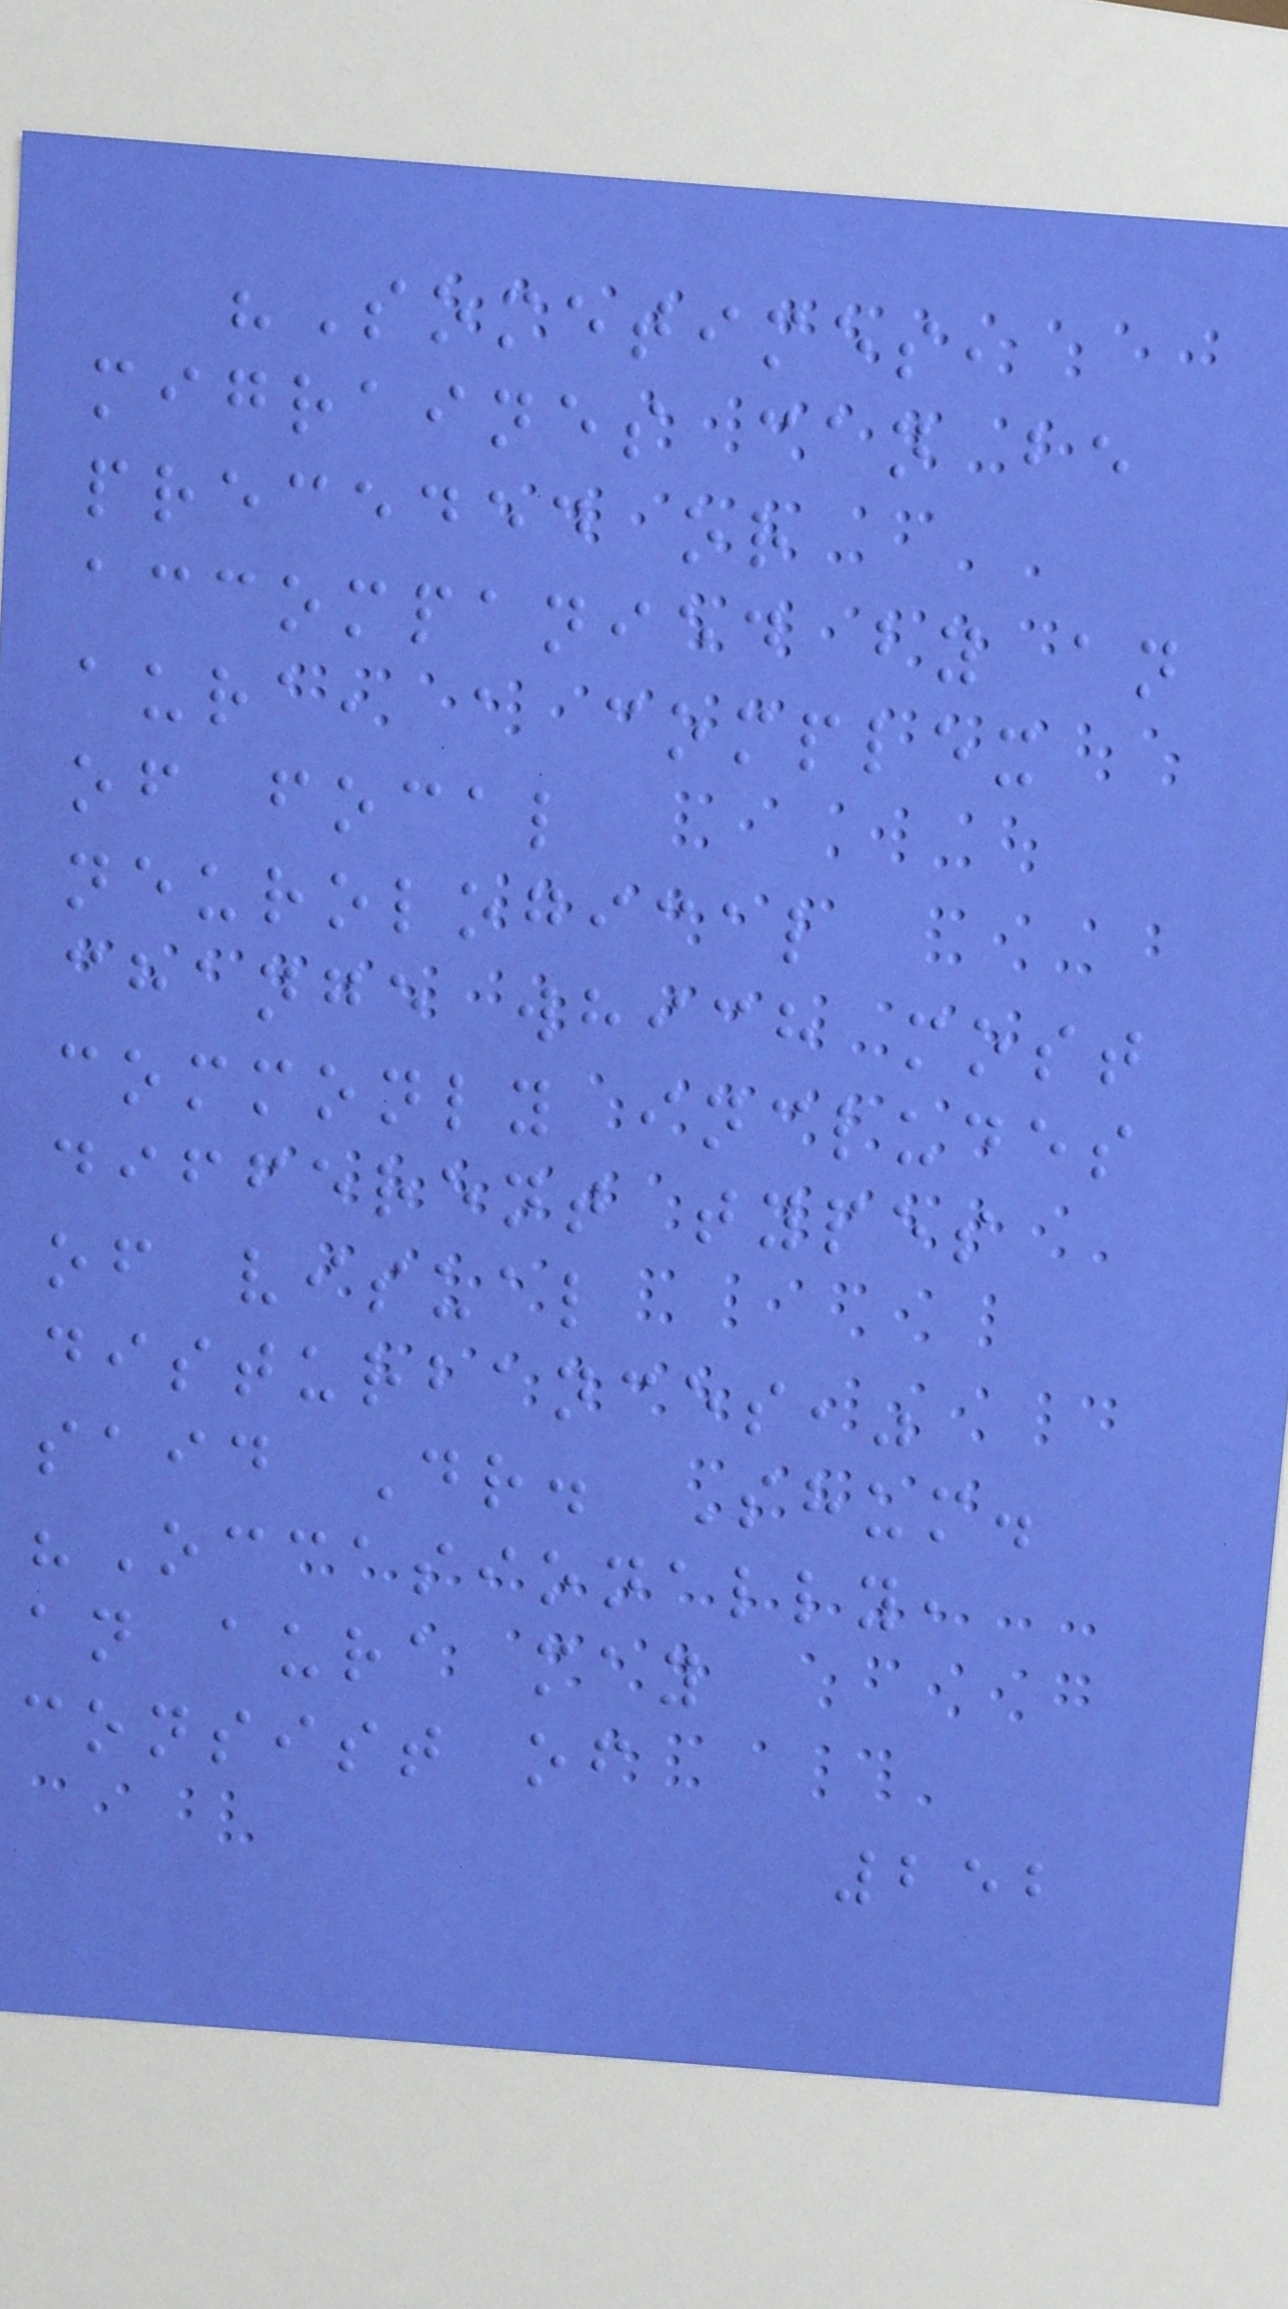"Sometimes,
migraines can be
preceded or
accompanied by an
aura, a complex
of focal
neurological
change which most
commonly includes
different types
of visual
disturbances,"
said Dr. Shum.
"Occasionally,
an aura may
consist of
252
